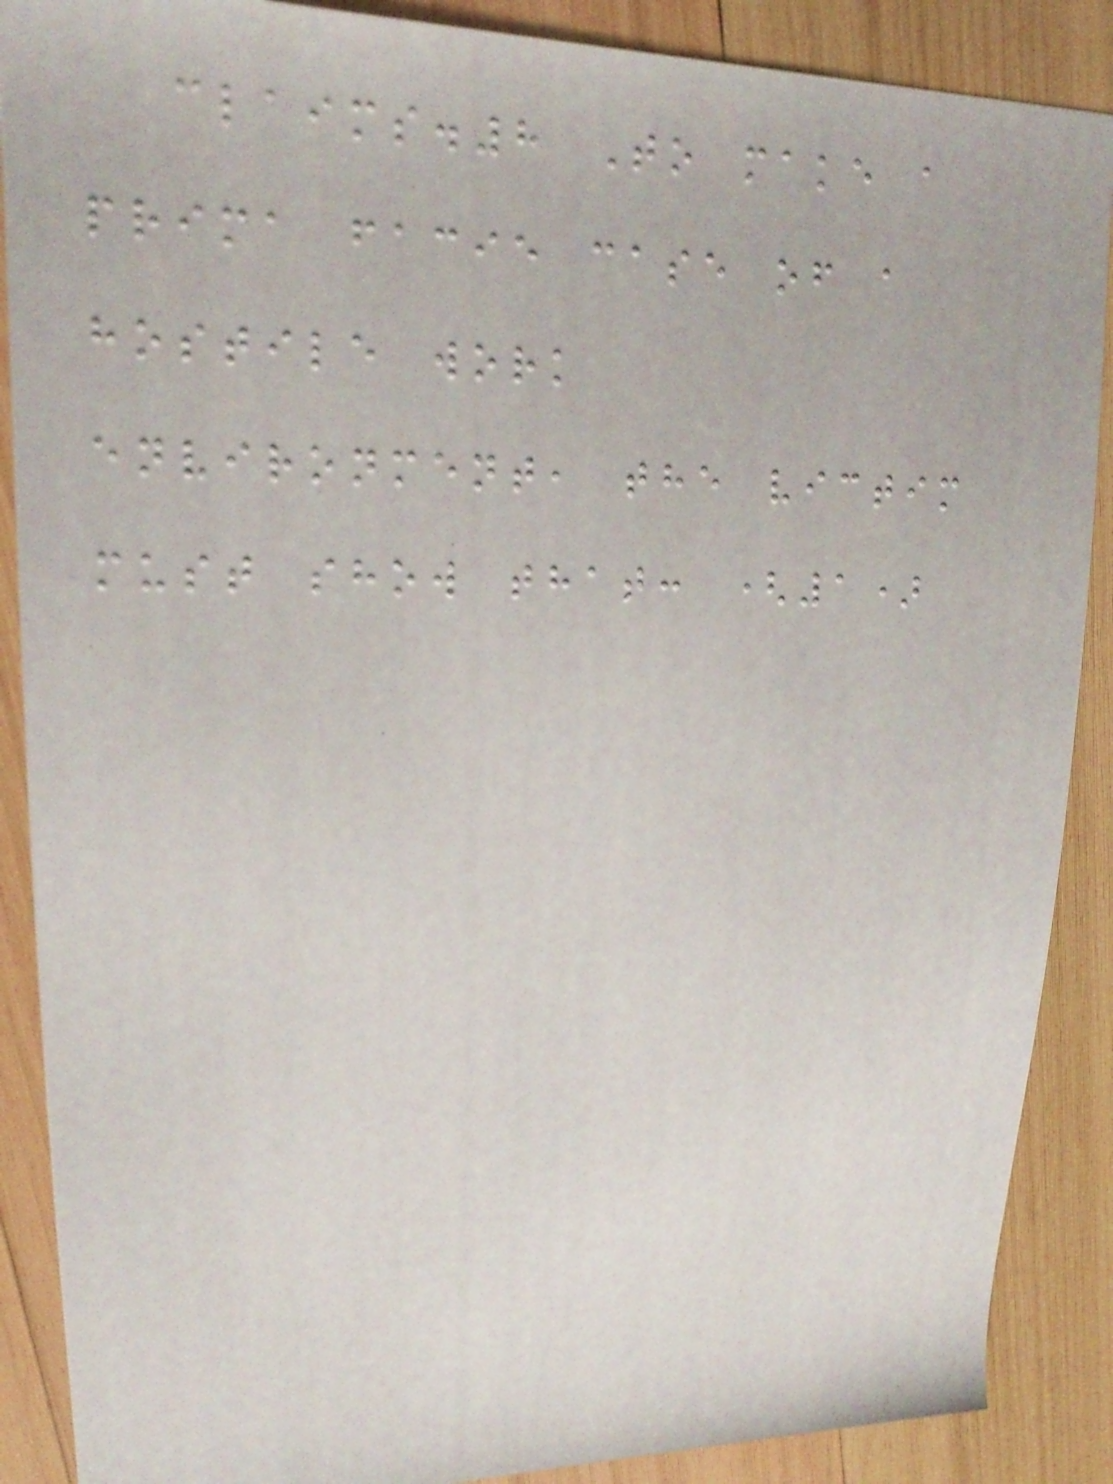claims.8 To make a
prima facie case of a
hostile work
environment, the victim
must show that: (1)
